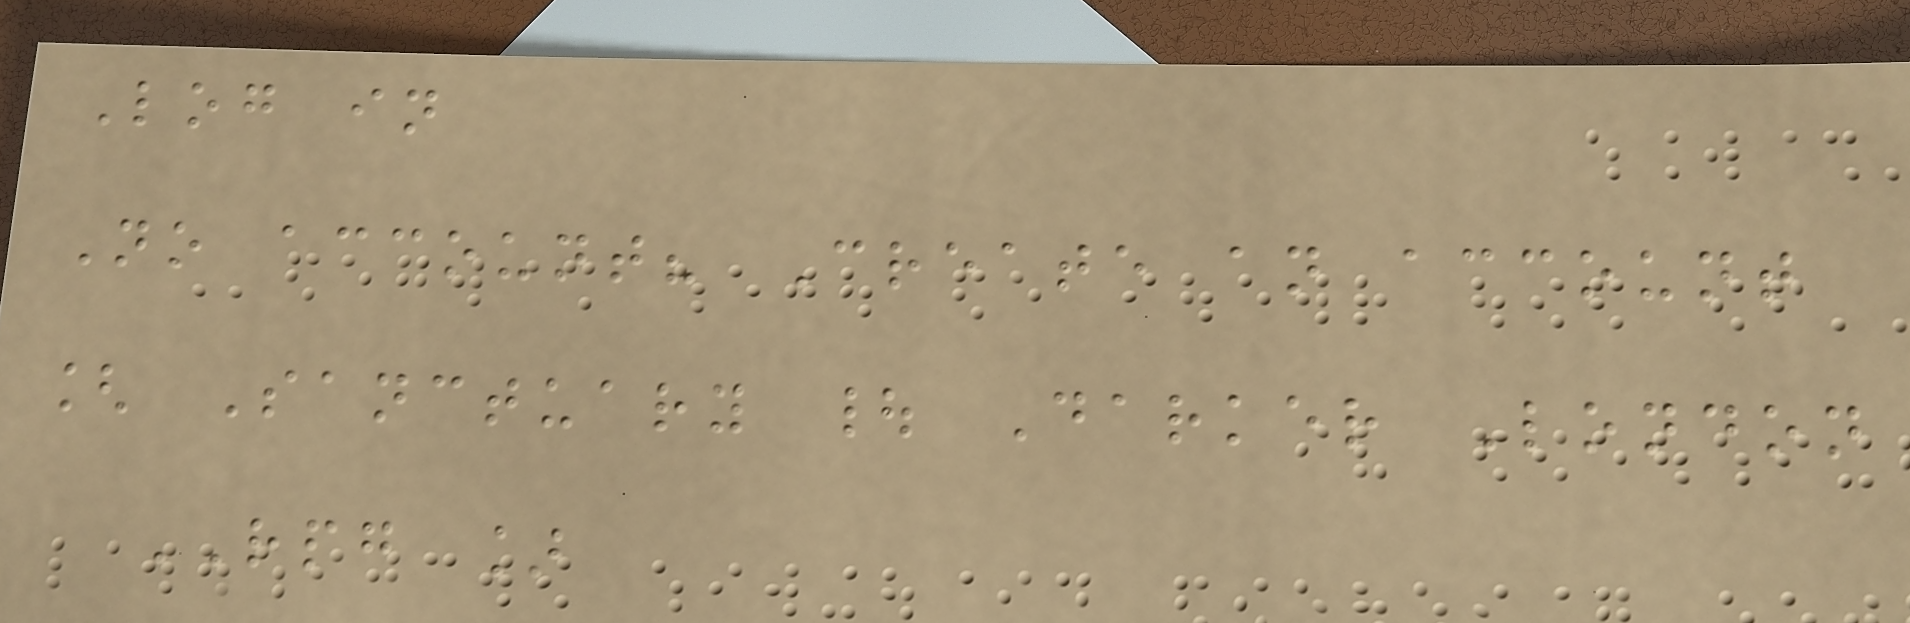Log in
No account? Create an account
[ Sanctuary | Darker London
RPG ]
